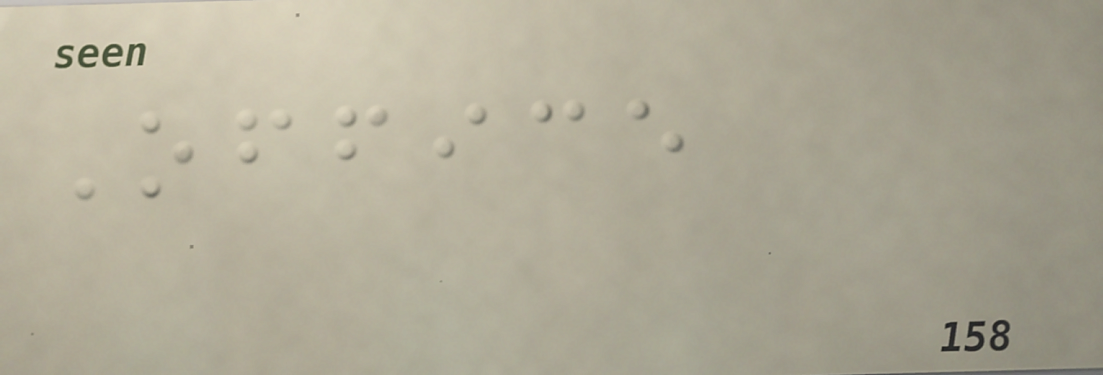Office
